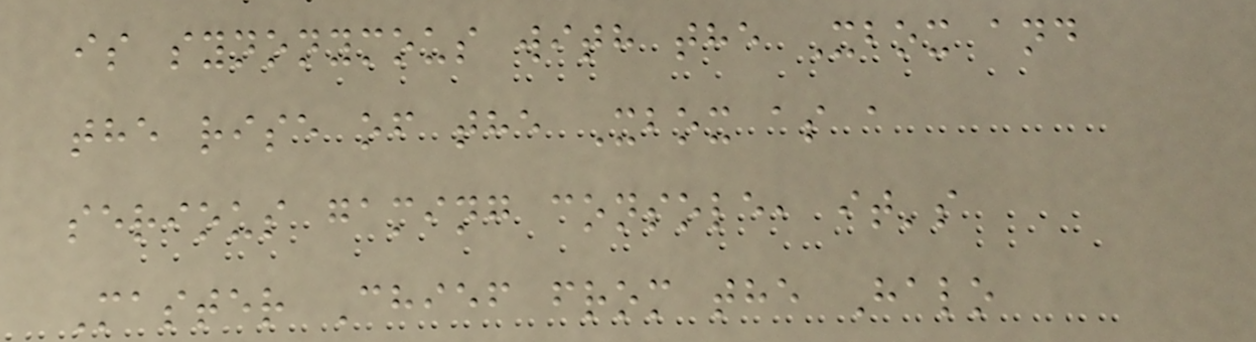is synonymous with the Xbox and
the rise of the Xbox as a
serious gaming console, it's
Master Chief from the Halo
